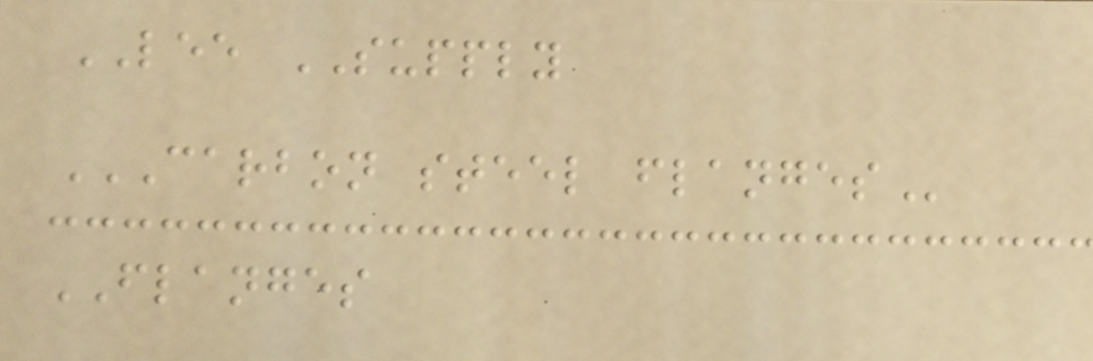LEE SUPPLY
CARBON STEEL FLANGES
FLANGES
